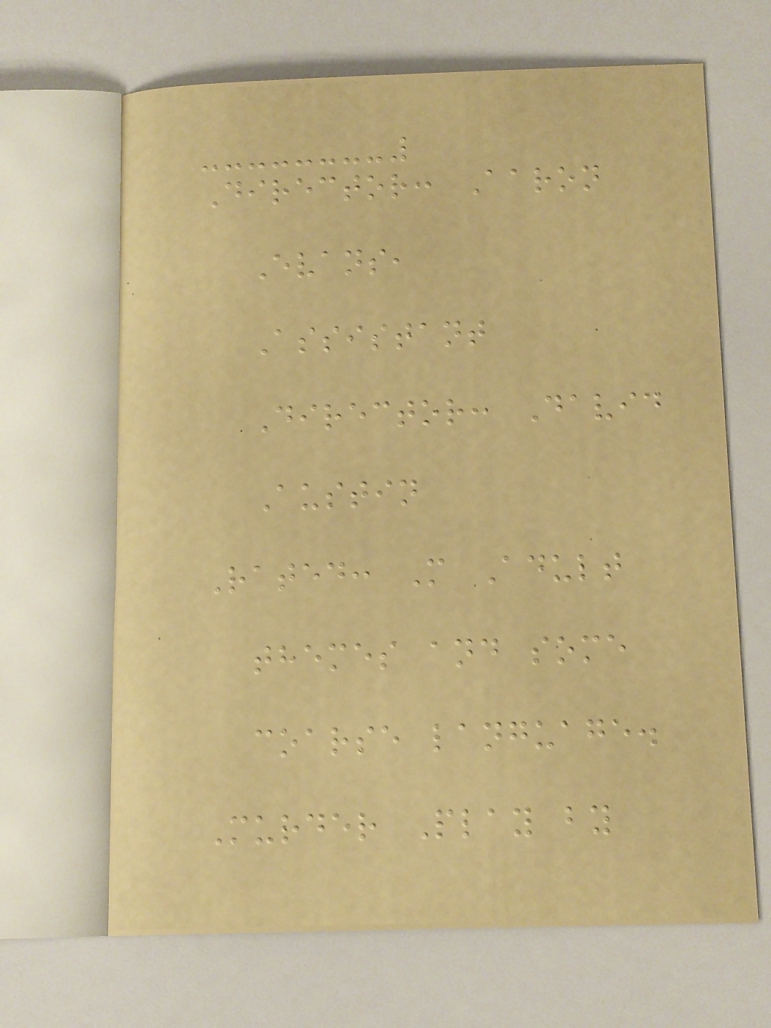Director: Aaron
Evans,
Assistant
Director: David
Austin
Rated: M Adult
themes and some
coarse language.
Murder Play by
